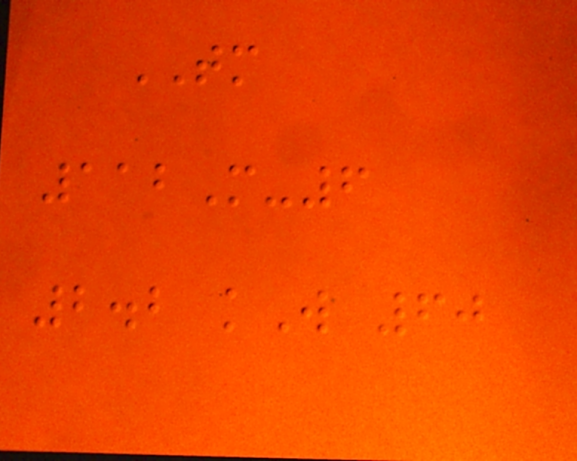TM
112M-6
2.2 kW 60
